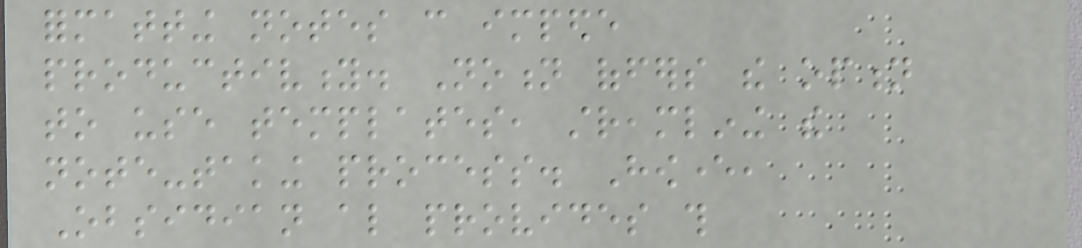formatting notes can impede
productivity. Notion offers the option
to use templates, streamlining the
note-taking process. However,
Obsidian also provides this
